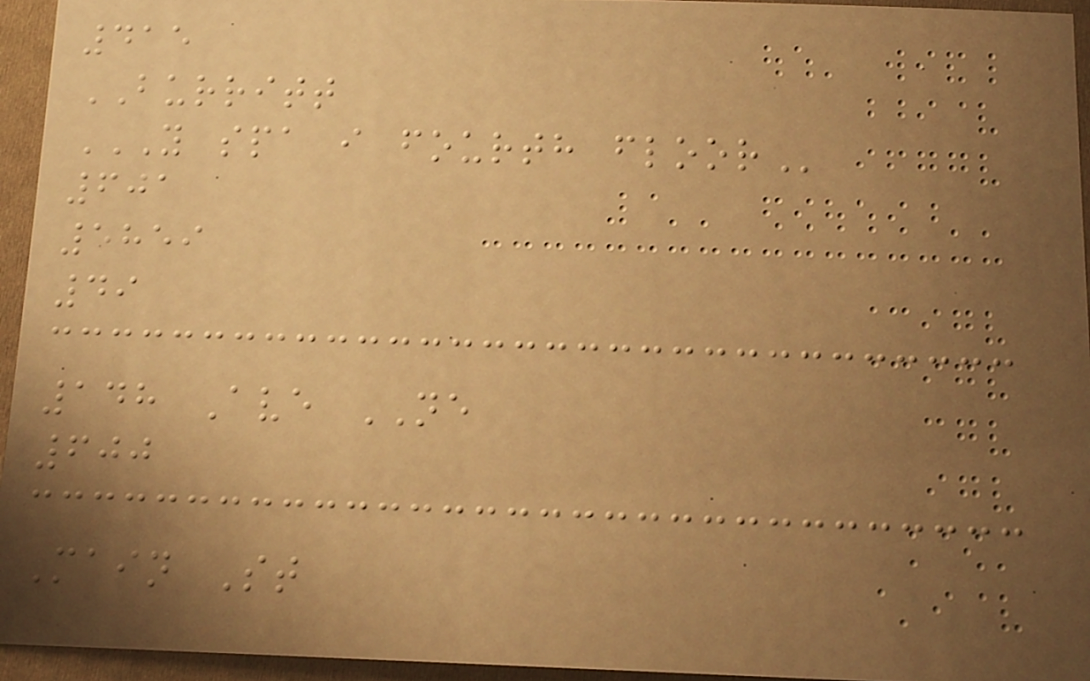415
BURRITT
Y SPA I FOURTH FLOOR
601
5859
49
148 Ave NE
600
Main St
